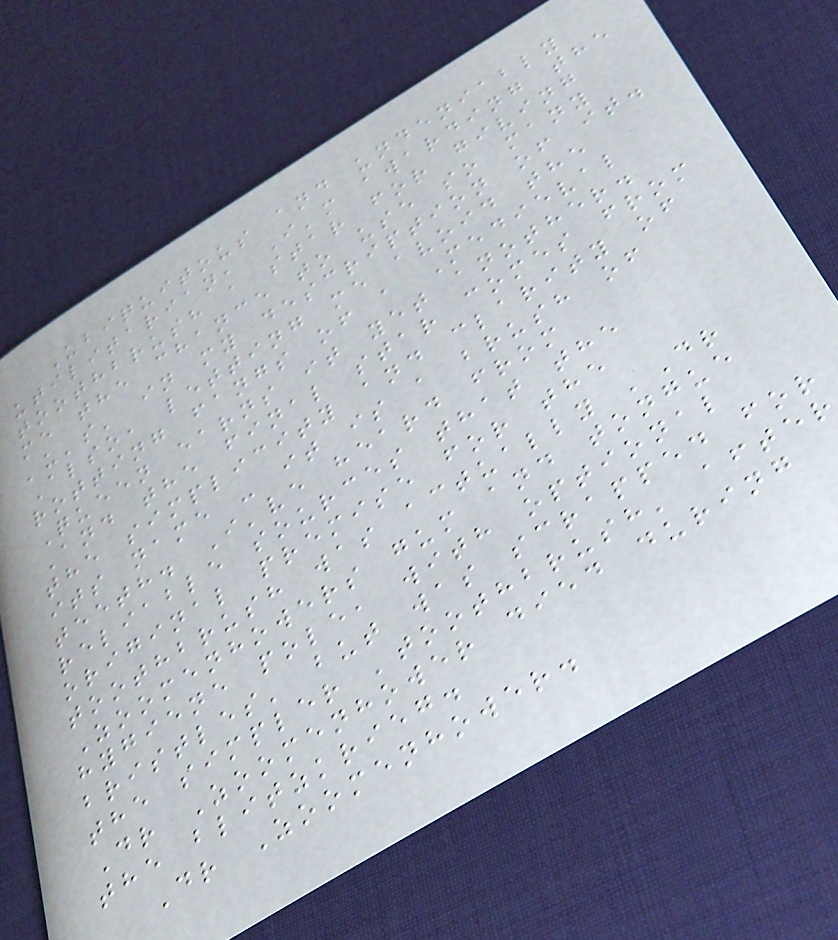Ubiquitous and undeniably
utilitarian, I'm awarding the
toothbrush a star for giving
me the chance to use so many
'u's' in my description of it.
Also, letting me avoid the
rotting fangs of a Medieval
Queen earns it yet another.
And the final star comes from
the simplicity and clarity of
its name - it is a brush of
teeth. I've heard from
reliable sources that the
original premise for the
toothbrush was actually 'Dr
Zoomenhowers gum and tongue
hygiene pole, with optional
bristles' but was scrapped for
the simpler 'toothbrush' after
Dr Zoomenhower died during
the blitzkrieg.
Dr Zoomenhower.
